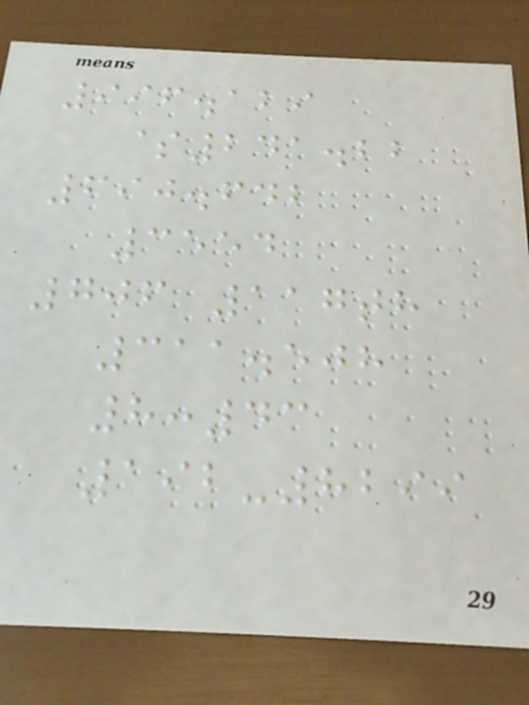996.129
$241.22
690.642
3554
706 117th
311.508
8:43
192-8299
